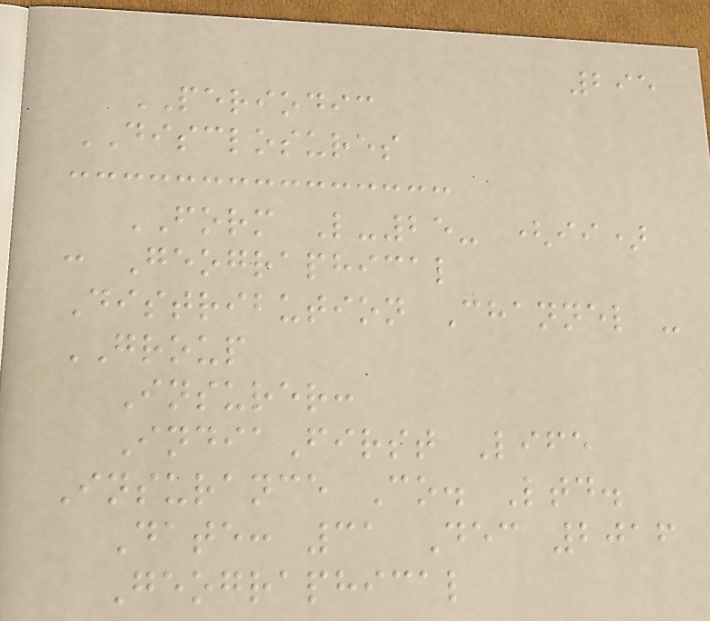295
PERIODIC
DISCLOSURES
FORM L-25- (ii)
: Geographical
Distribution Channel -
GROUP
Insurer:
IndiaFirst Life
Insurance Co. Ltd.
Date: 31 Dec 2016
Geographical
